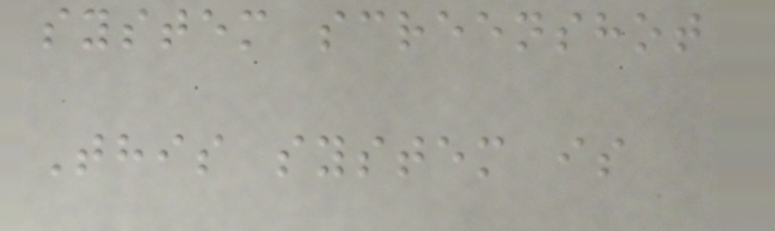system screenshot
This system is
